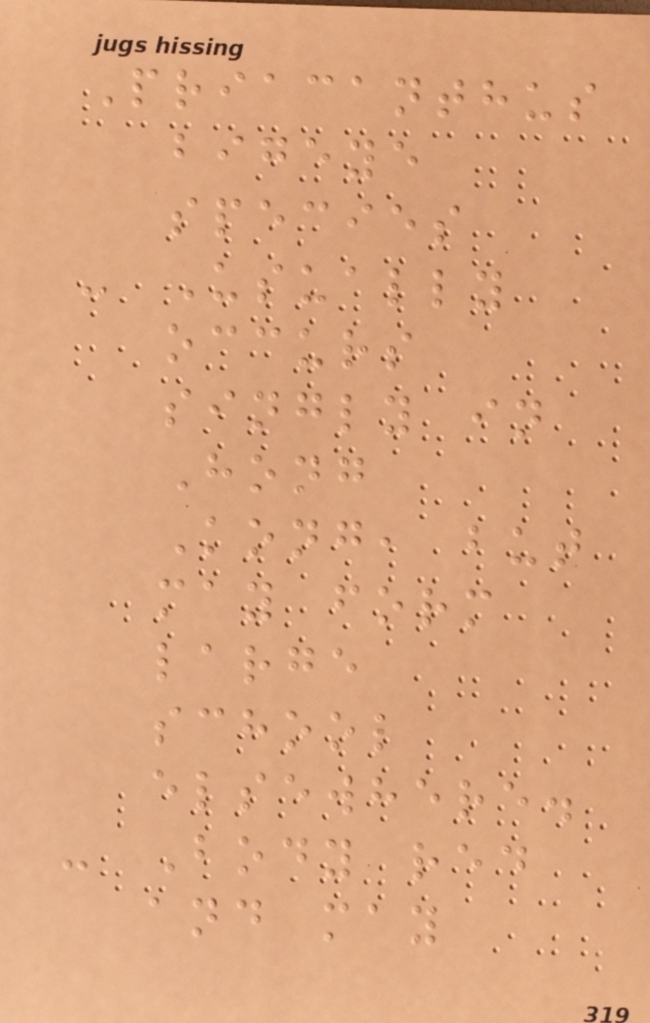Priacanthus
bigeye
species
- Usually
occurs
singly in
Hong
Kong, but
may form
large
school
elsewhere.
- Body red
and may
